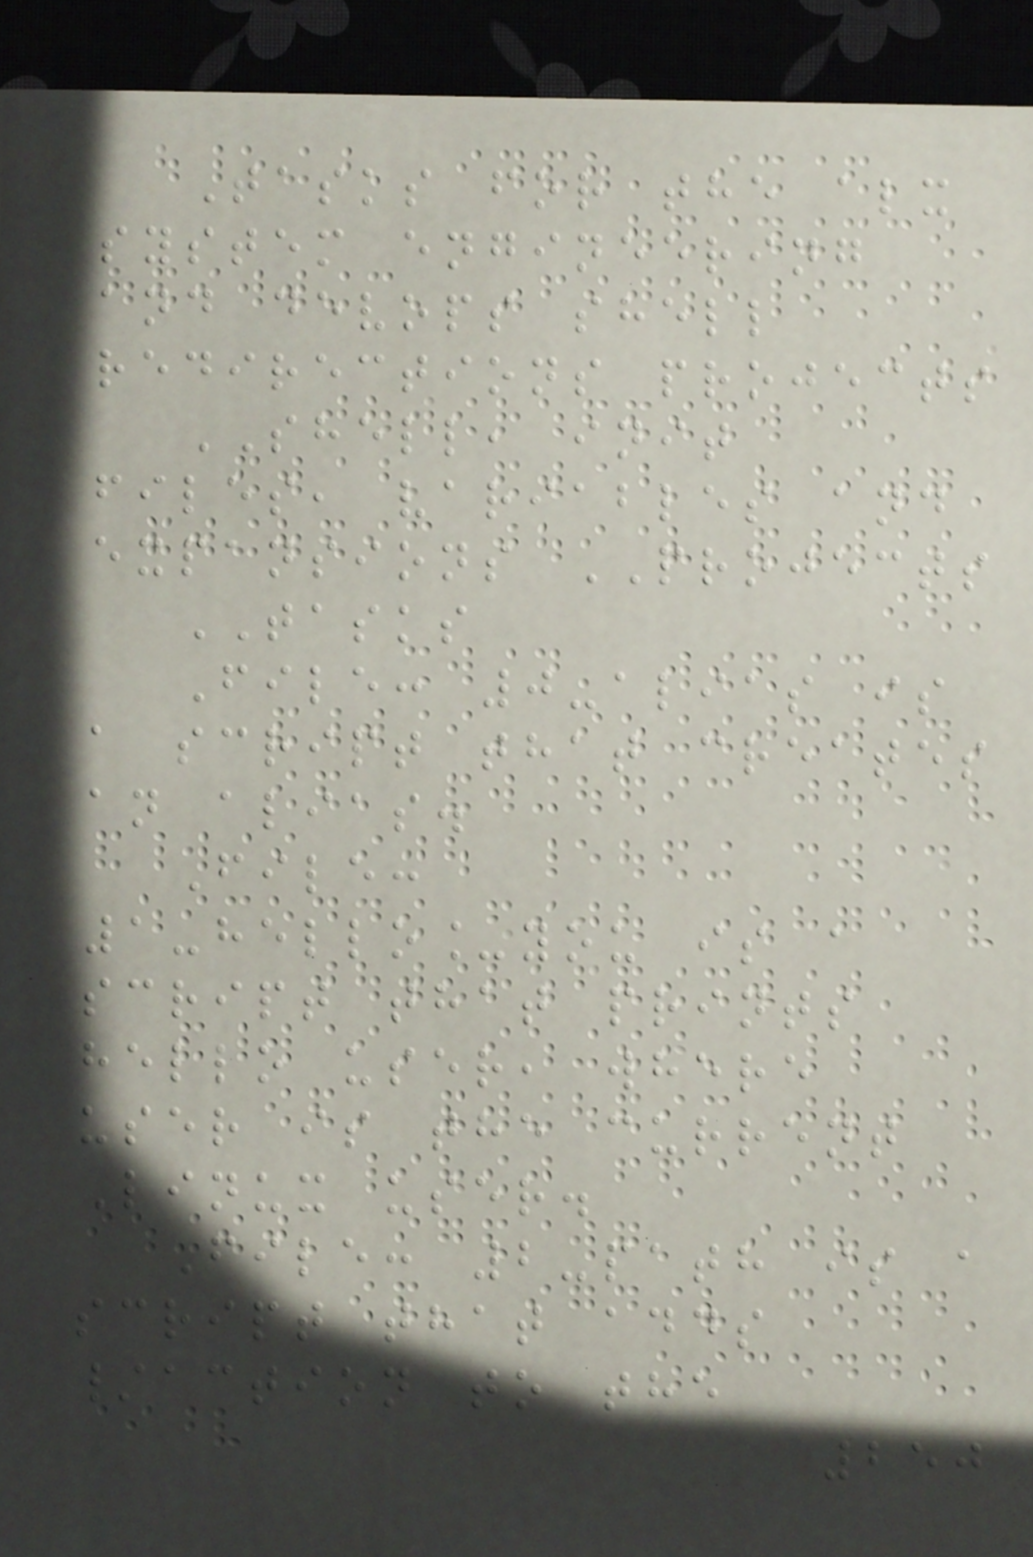Tasks for the alx
system engineering
and devops shell
redirections projects
SHELL, init
files, variables and
expansions PROJECTS
TASKS
File: 0-alias is
a script that creates
an alias.
File:
1-hello_you is a
script that prints
hello user, where
user is the current
Linux user.
File: 2-path is a
script that adds
/action to the
250
